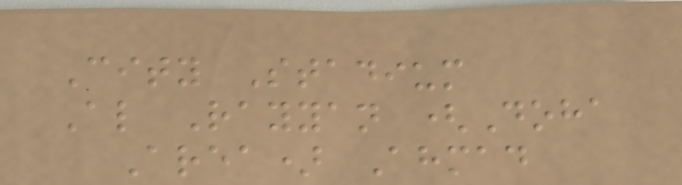City Stadium
Al Rayyan (Doha
Area) Ahmad
